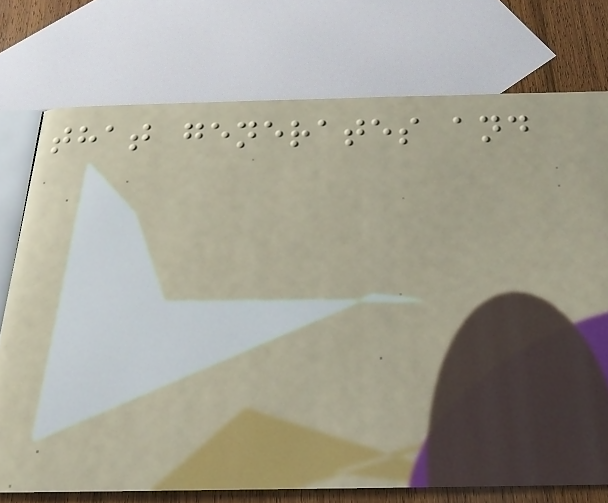that generates and
